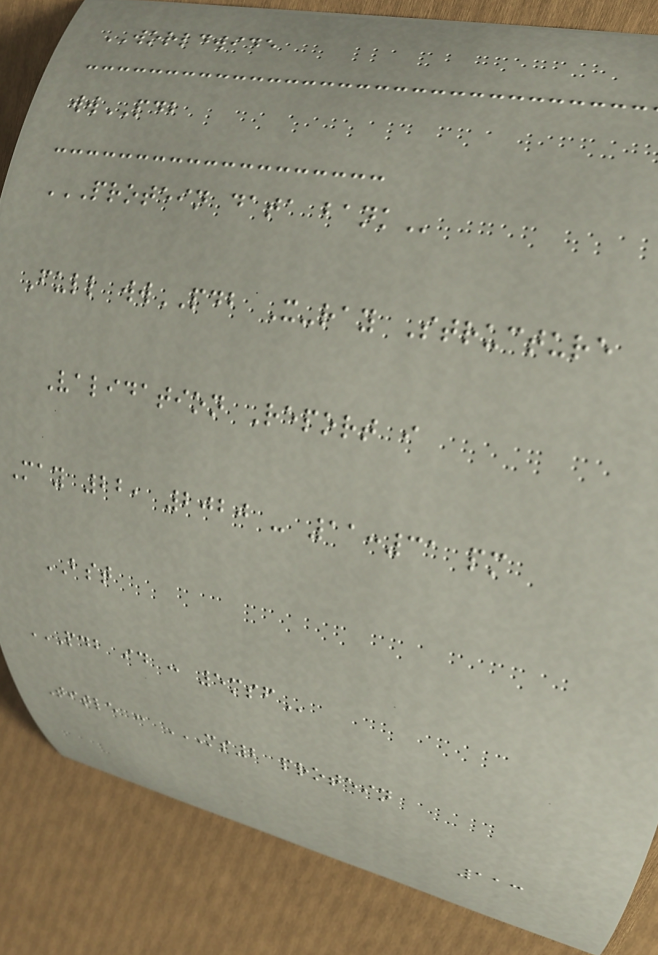WORLDWIDE
wwPDB
PROTEIN DATA BANK
Full wwPDB X-ray Structure
Validation Report i
May 22, 2020 - 11:31 pm
BST
PDB ID : 5MSF
Title : MS2 PROTEIN
113
